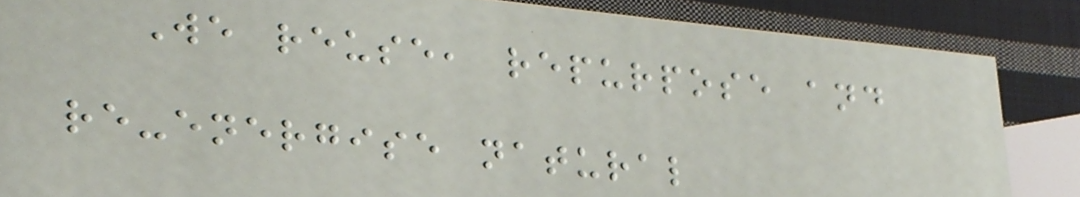We reuse, repurpose and
re-energise natural
